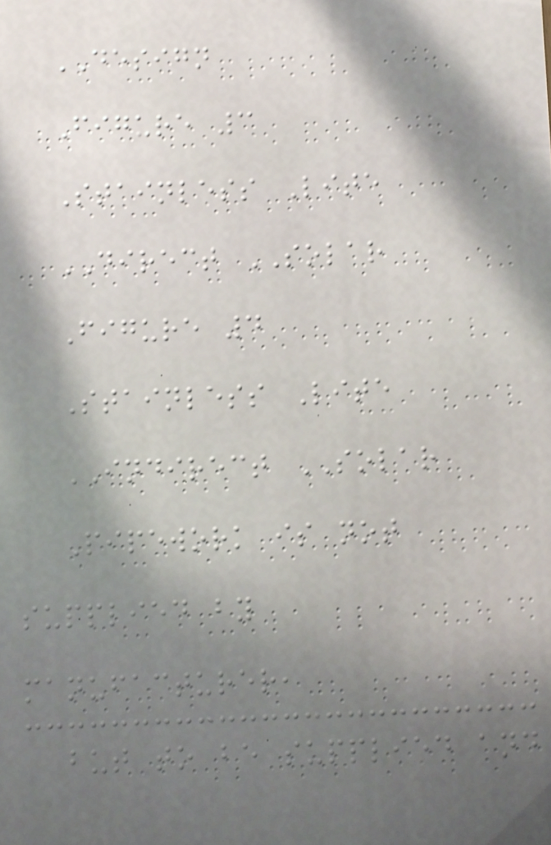DESIGN
Figure 3
Stainless Lite
DIRECT SOLAR
Figure 4
Stainless Lite
INDIRECT SOLAR
Pipework is not
supplied by
manufacturer,
but to be supplied and
